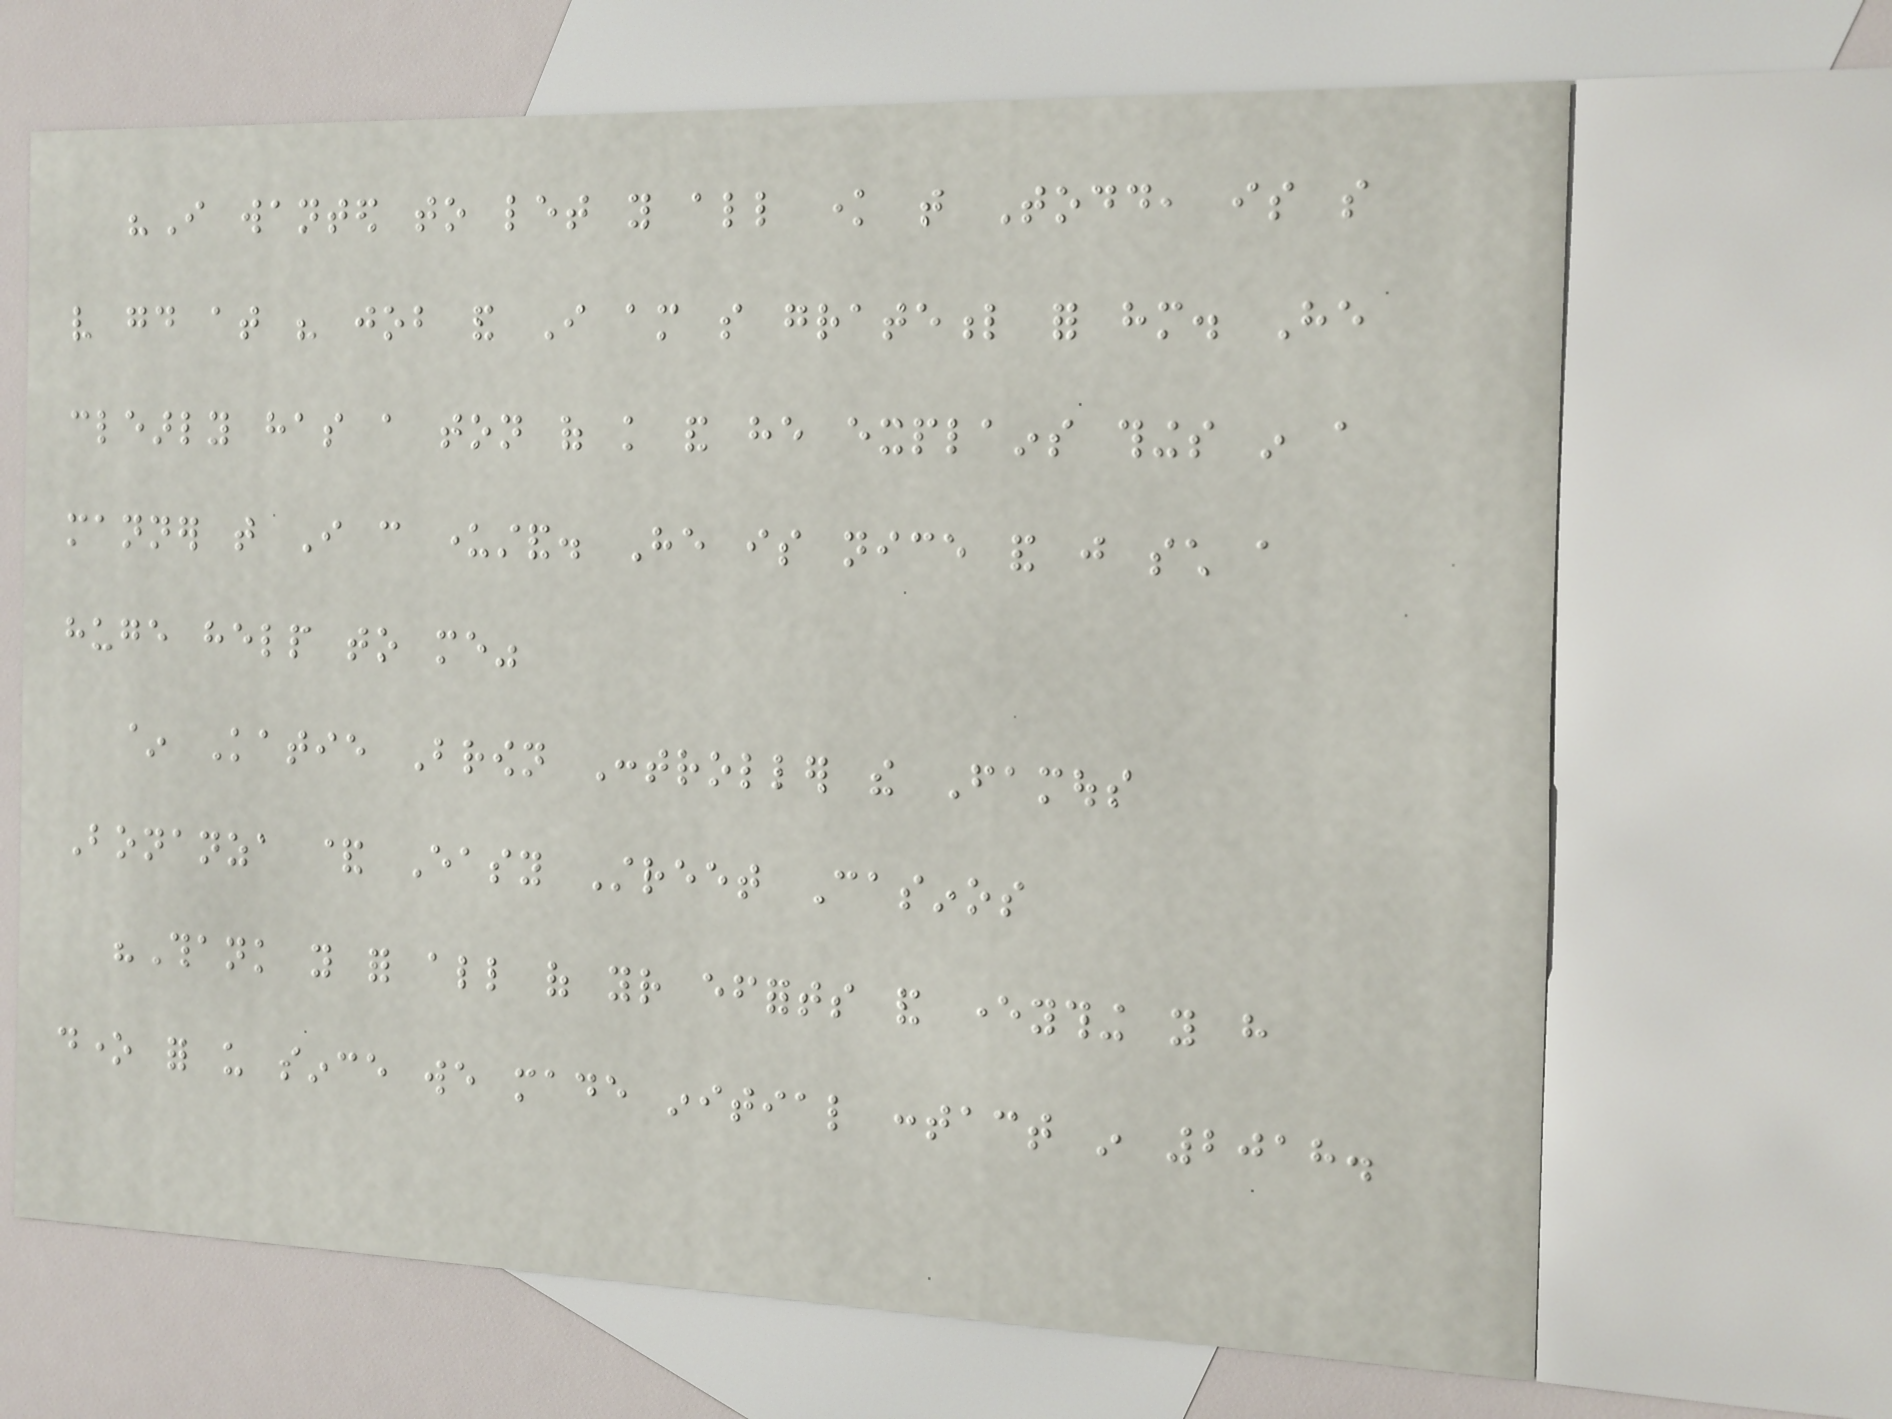"I wanted to let you all know that Todd, is so
very good at his job and I am so grateful for him. He
clearly has a ton of knowledge and he explains things in a
manner that I can understand. He is nice and just such a
huge help to me"
~ Katie Brown Controller the Famous
Bonanza & Easy Street Casinos
"Thank you for all of your efforts and everything you have
done for us since we made initial contact in 2018.
